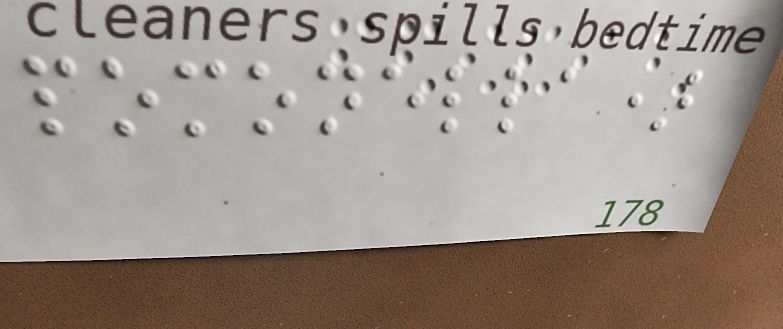pomonella)
